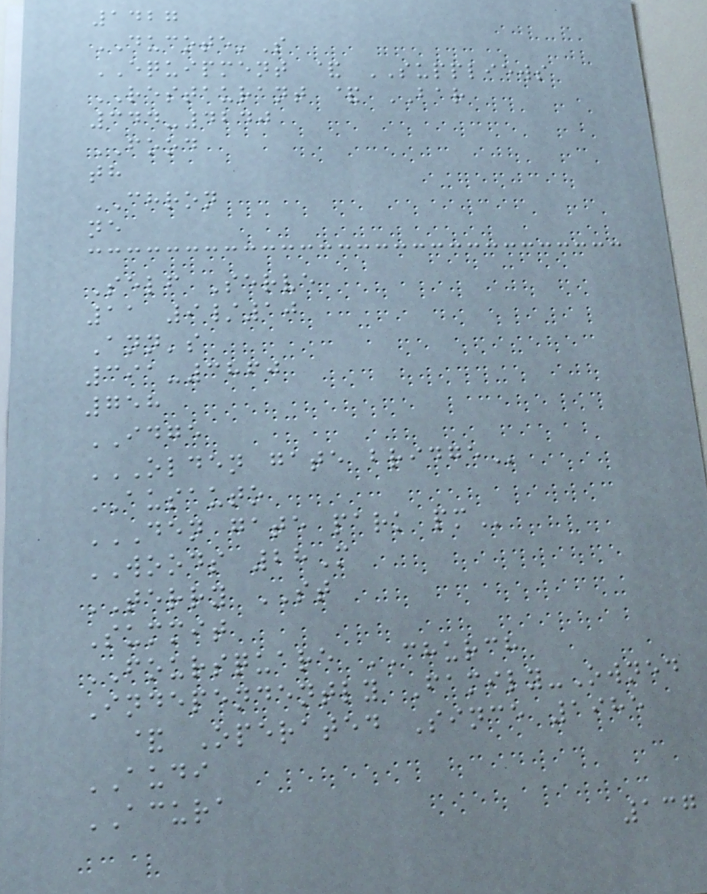1427
DUCOTE'S
EQUIPMENT & SUPPLIEWS
RESTAURANT & BAR
344-4240
FOOD
th
CHRON
ne
Self Serve
11 9/10
Ann's
391-3860
758
IDGE
OLDEN GATE BRIDGE
AUSAUTO
DEN GATE PARK PM
WOODS 28M
TERRY ST
Summit
FOURSQUARE CHURCH
Independently Family-Owned
& Operated Since 1985
AUDI
ACURA
137
